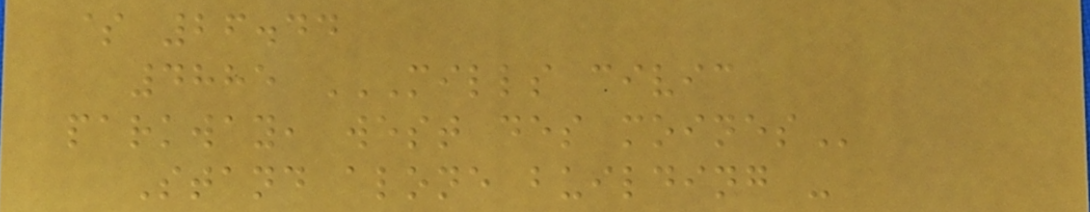$ 26.44
4885 MILLS CIVIC
PARKWAY, WEST DES MOINES
Stand alone building -
